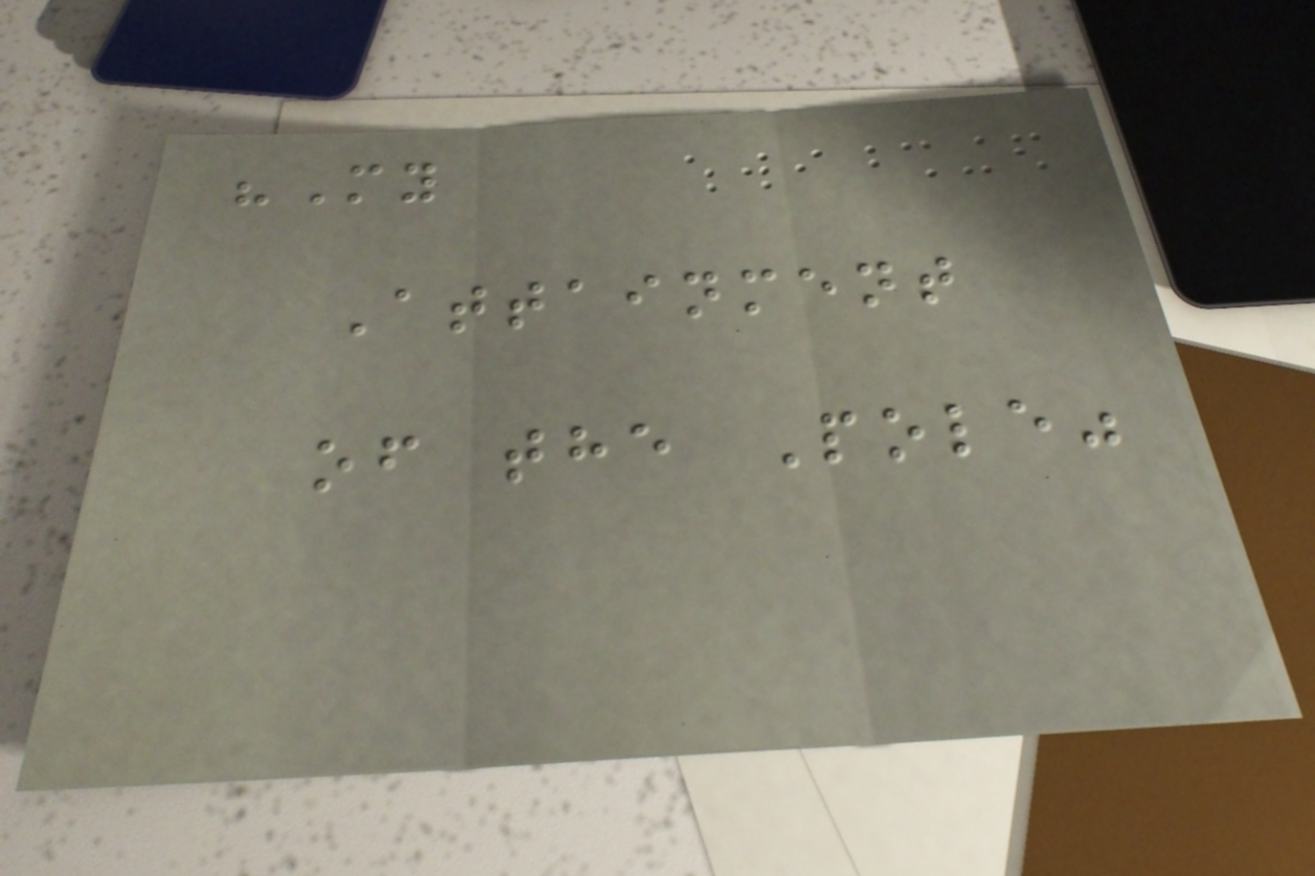"My
Attainment
of the Pole"
